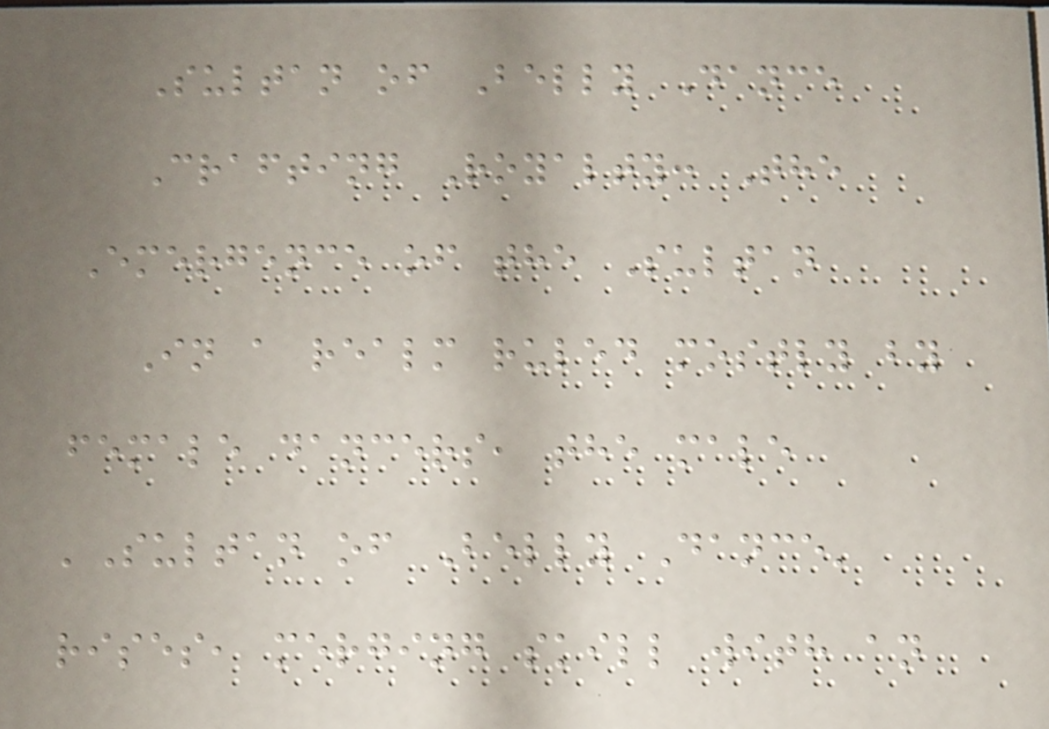Sultan of Belly Dance
Crafting Royalty: The
Emergence of the Sultan
In a realm ruled mostly by
female dancers, the male
'Sultan of Belly Dance'
rises, merging skill with an
